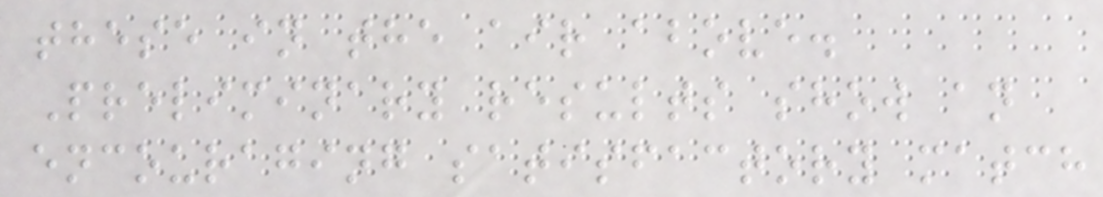these in the air above.
Preliminary results show an
encouraging satisfactory match
